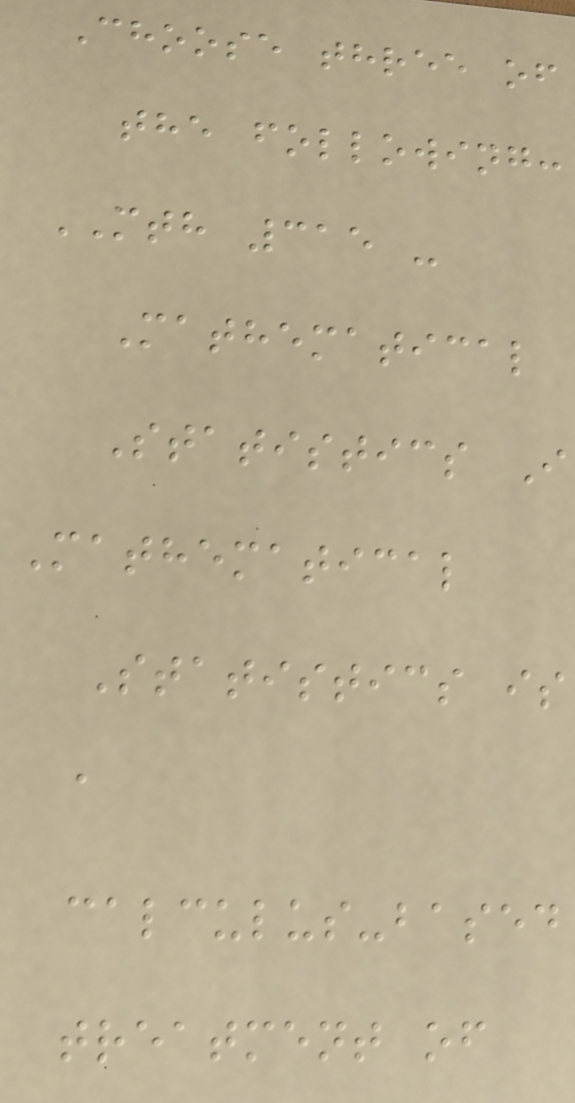Choose three of
the following:
MTH 315 -
Mathematical
Statistics I
Mathematical
Statistics is
a
calculus-based
treatment of
